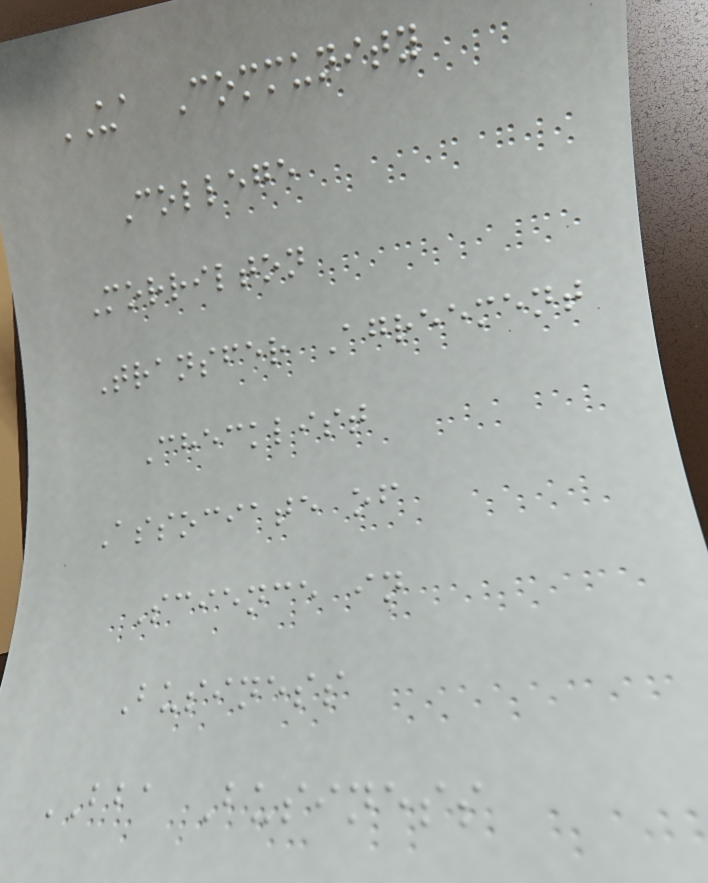UA Community
College
Morrilton
Transfer Agreement
Checklist
Associate of
Science in
Business
BBA Business
